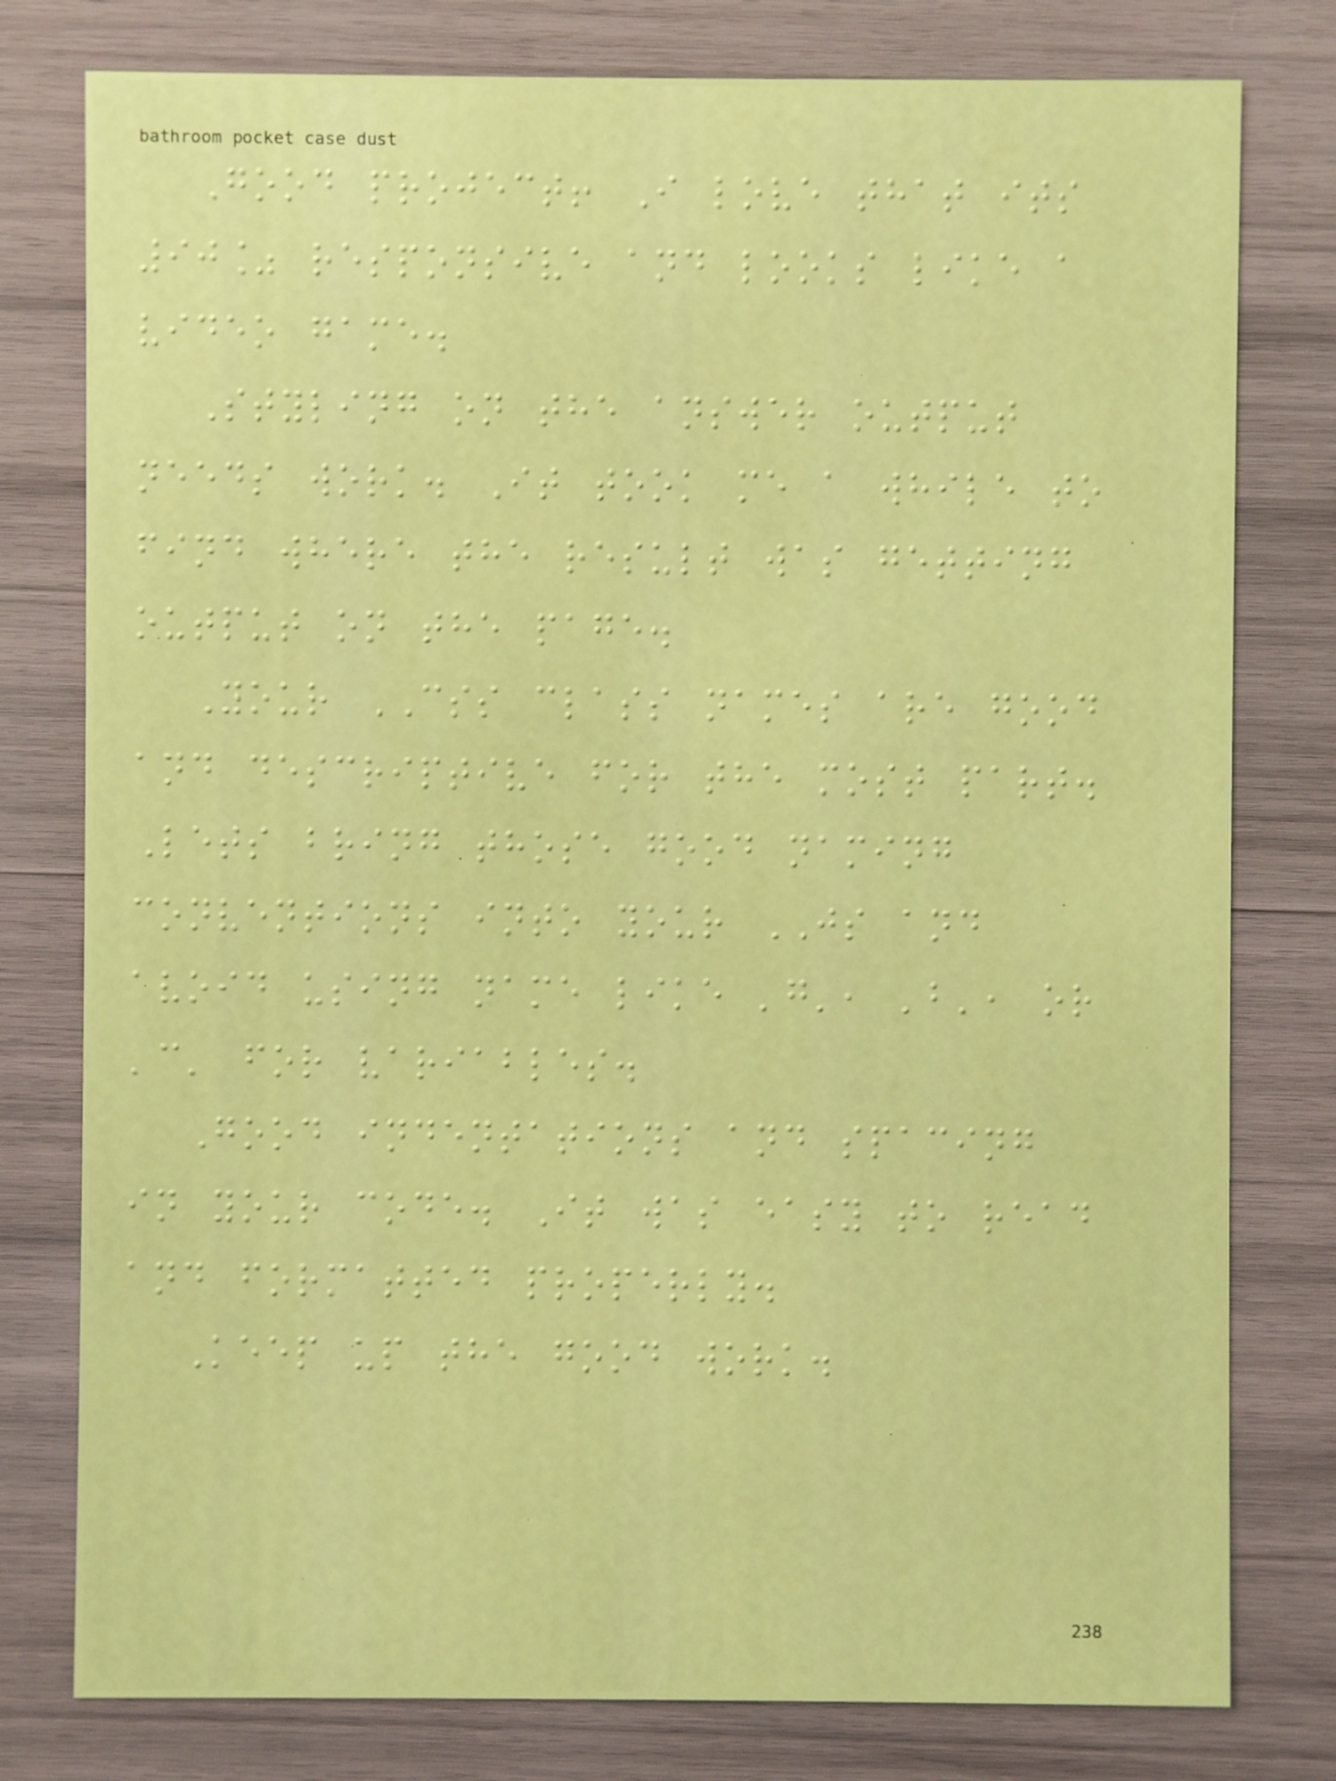Good project! I love that its
90% responsive and looks like a
video game.
Styling on the answer output
needs work. It took me a while to
find where the result was getting
output on the page.
Your CSS class names are good
and descriptive for the most part.
Lets bring those good naming
conventions into your JS and
avoid using name like 'g', 'b', or
'c' for variables.
Good indentations and spacing
in your code. It was easy to read
and formatted properly.
Keep up the good work.
